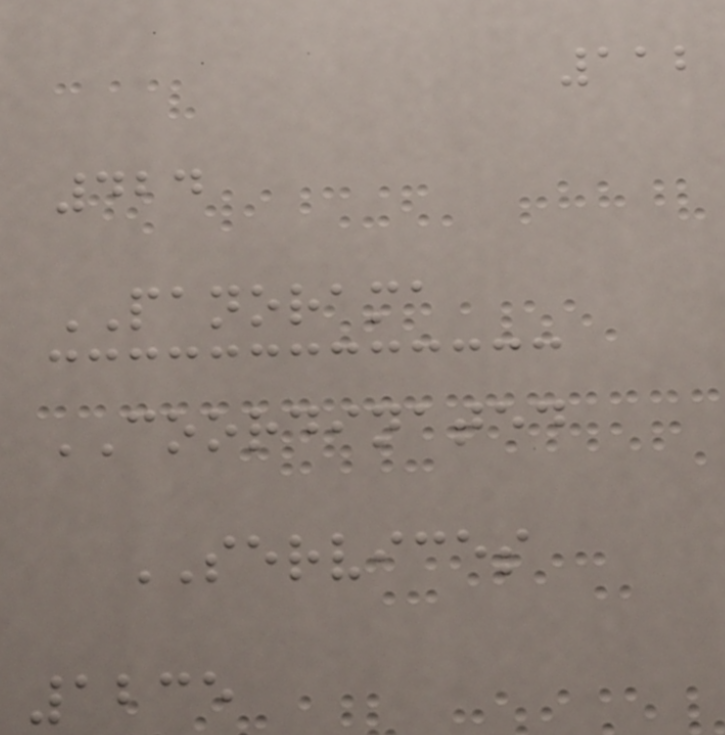112
424
PANORAMA
COORDINATED
SERVICES
1235
